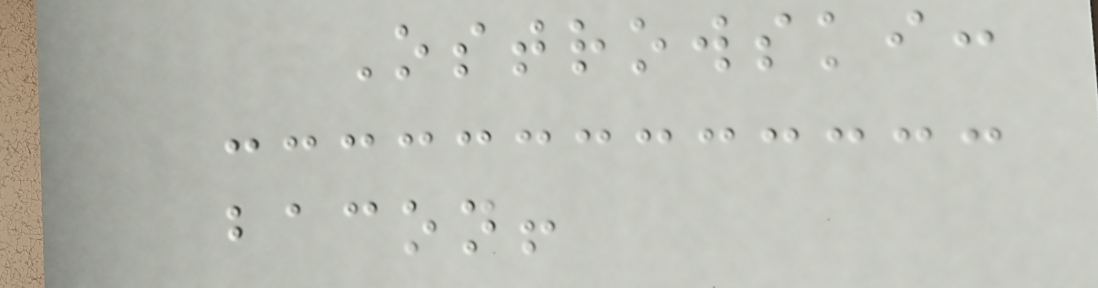Ostrowski:
bacon!
